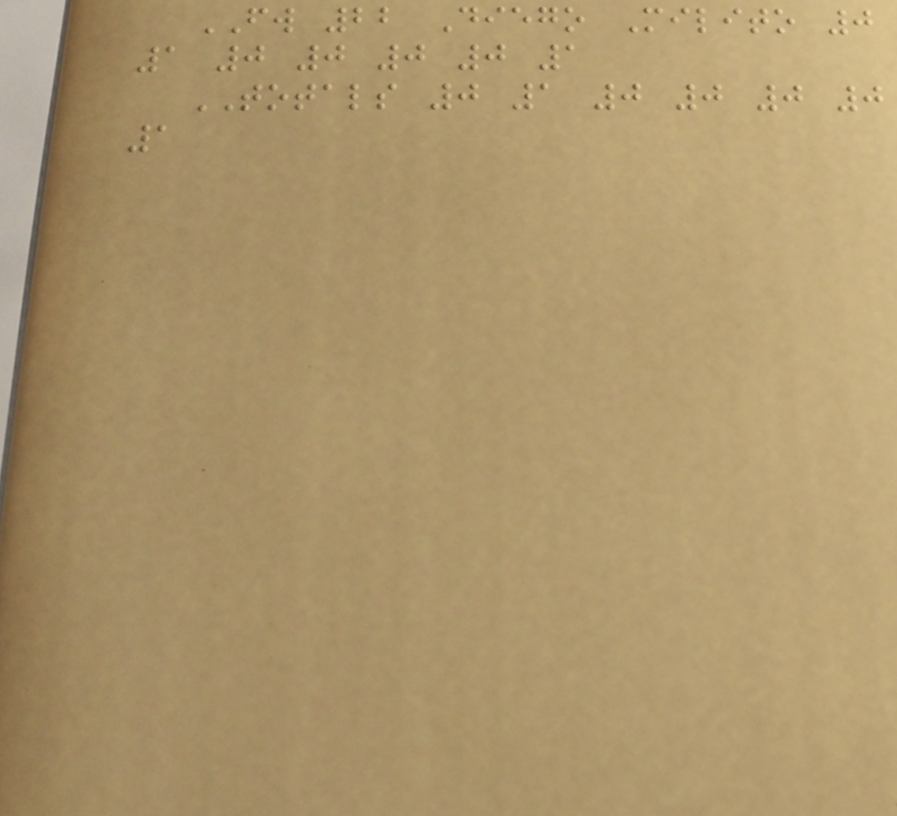FW 22 Diego Milito 0
1 0 0 0 0 1
TOTALS 0 1 0 0 0 0
1
